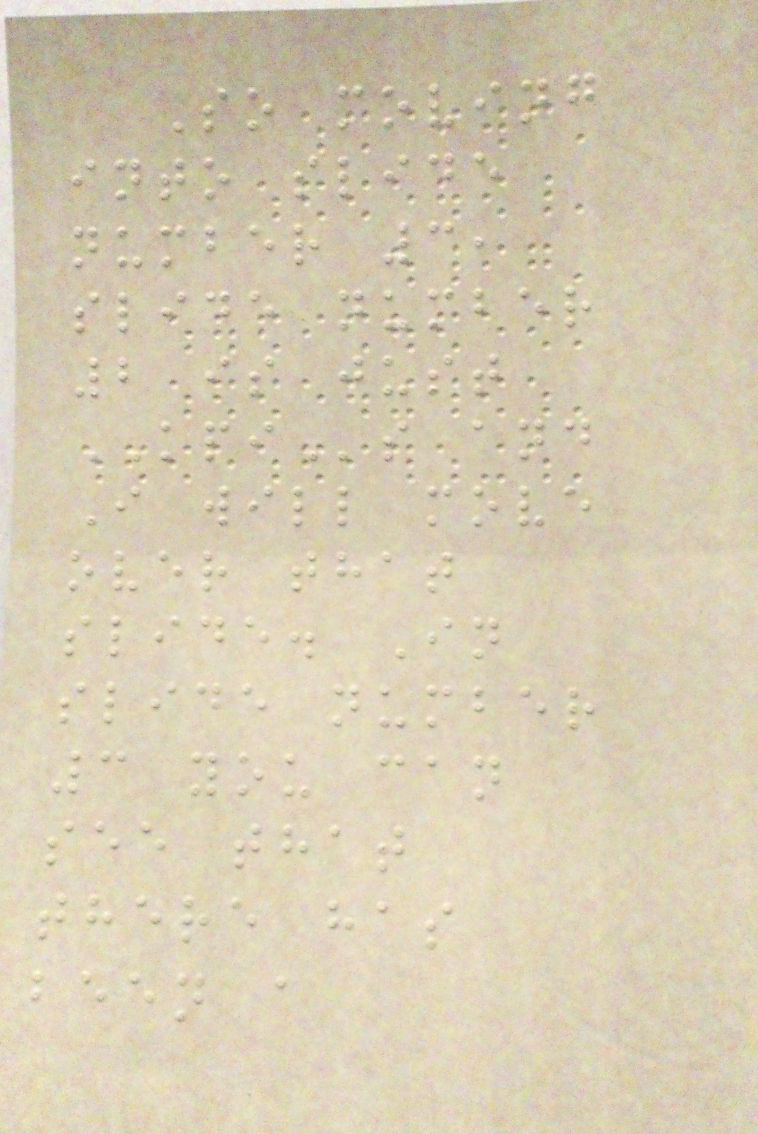So moving
into slide
number 3,
slide number
2 is just
KPIs and
I will move
over that
slide. In
slide number
3 you can
see that
there has
been a
